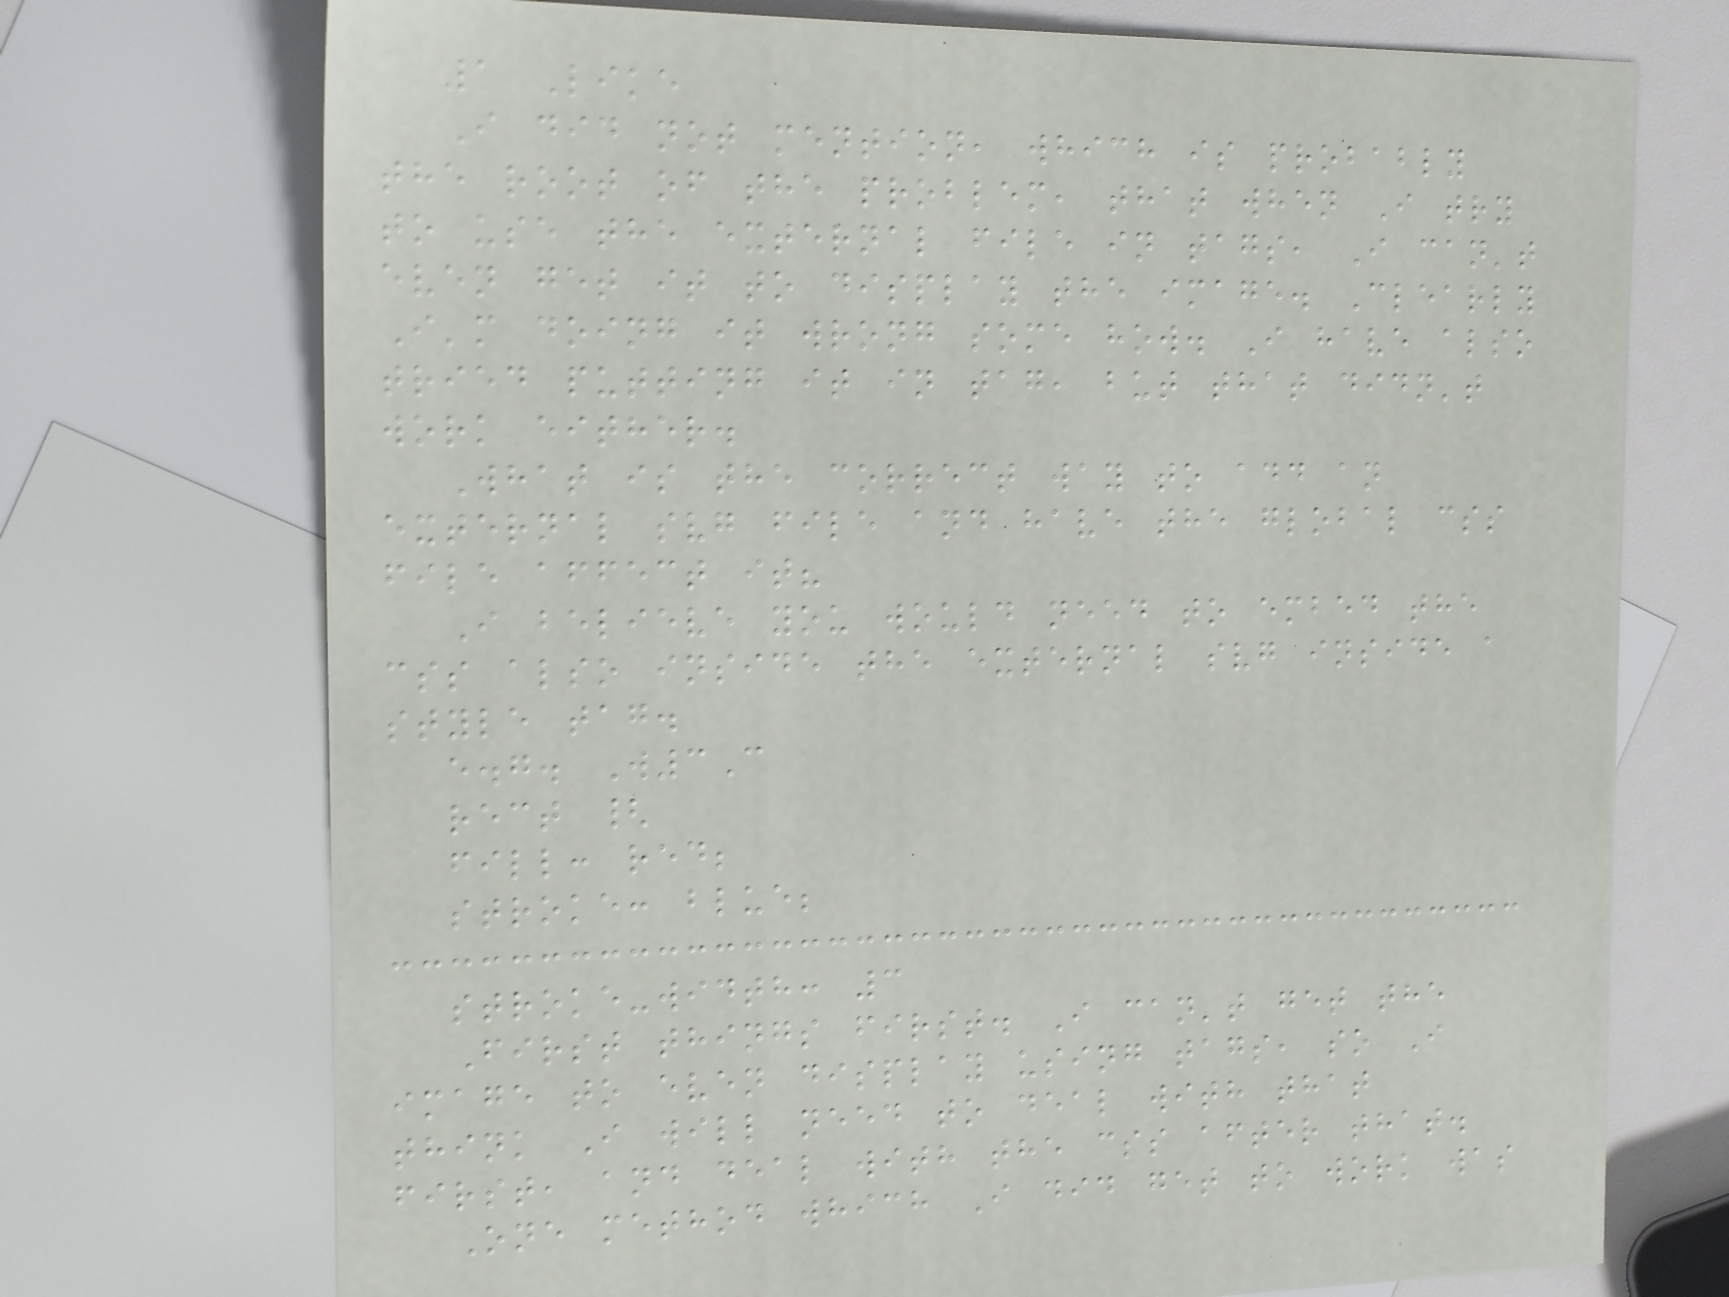1 Like
I did not mention, which is probably
the root of the problem, that when I try
to use the external file in tags, I can't
even get it to display the image. Clearly
I'm doing it wrong some how. I have also
tried putting it in tag, but that didn't
work either.
What is the correct way to add an
external svg file and have the global css
file affect it?
I believe you would need to embed the
css also inside the external svg inside a
style tag.
e.g. W3C
rect {
fill: red;
stroke: blue;
stroke-width: 3
First things first. I can't get the
image to even display using tags, so I
think I will need to deal with that
first, and deal with the css after that.
One method which I did get to work was
